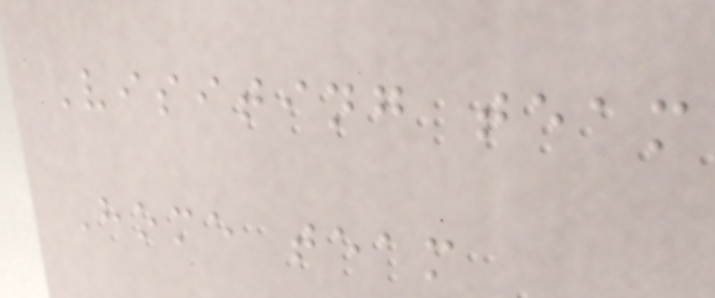Visiting team
Home team
